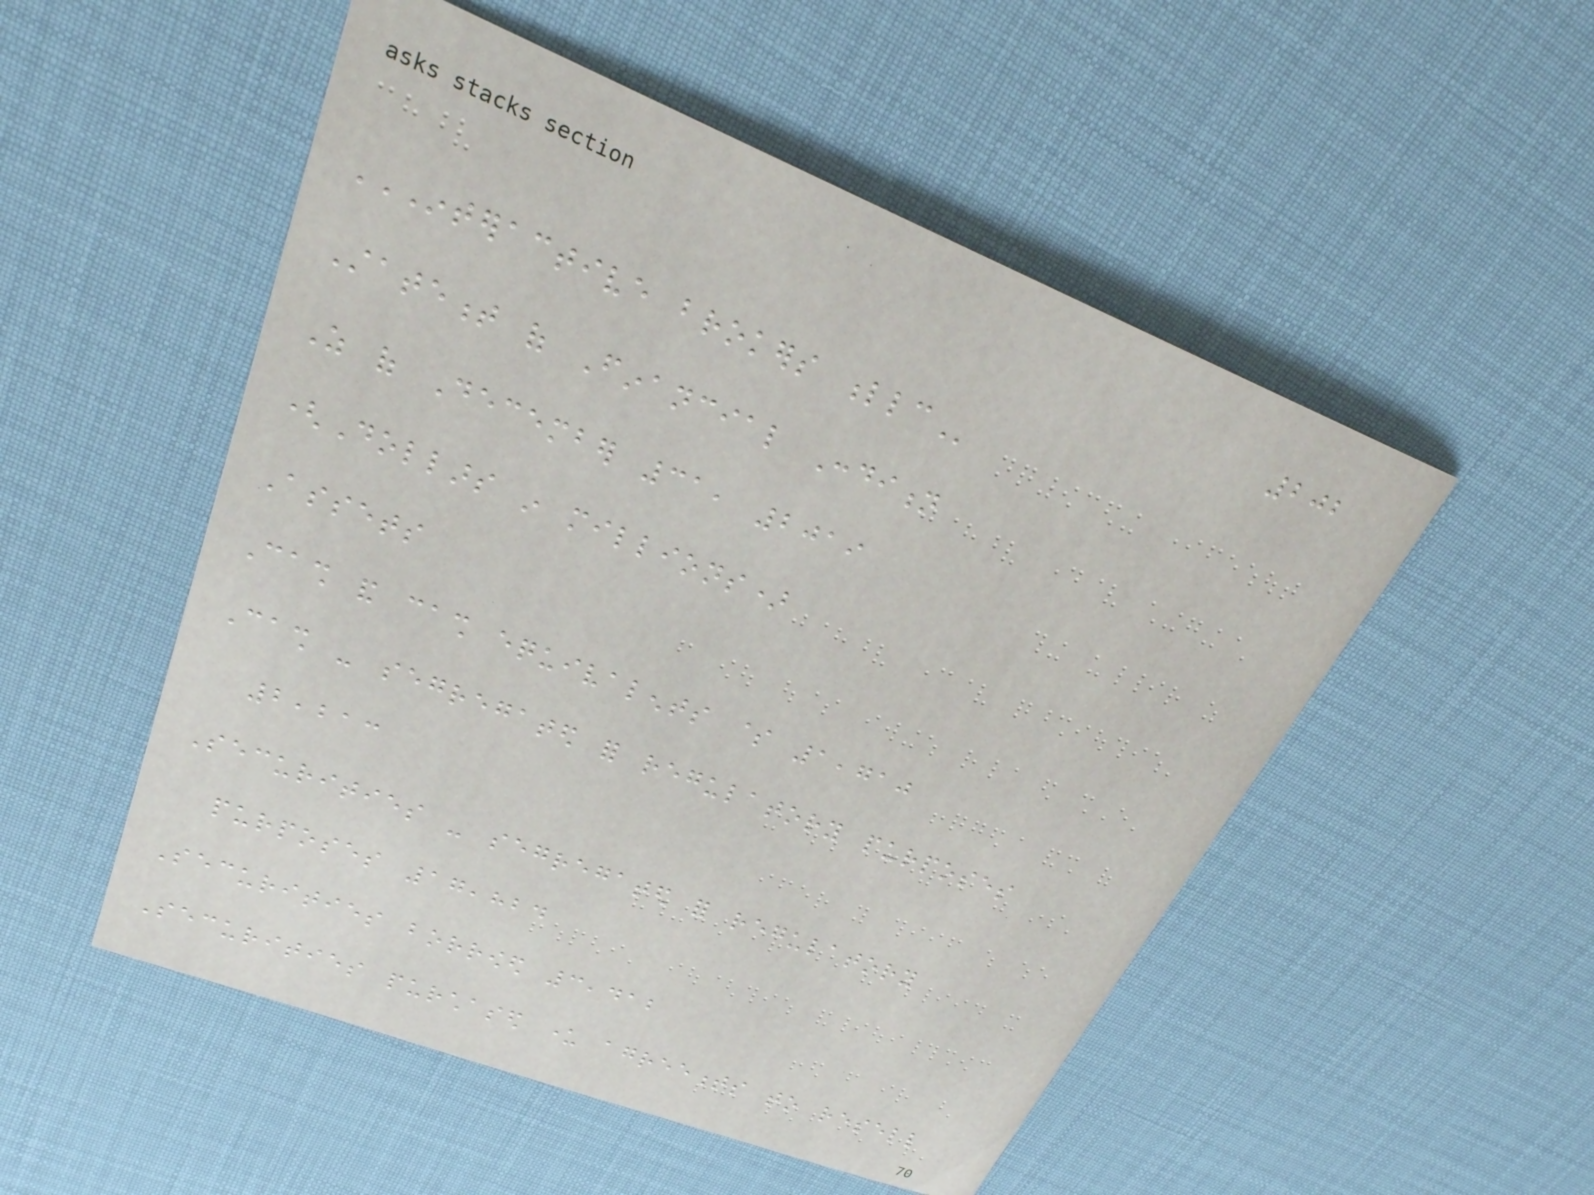202
INTERACTIVE BROKERS LLC
Statement of Financial Condition
As of December 31, 2019
(Dollars in millions)
Assets
Cash and cash equivalents $ 1,710
Cash - segregated for regulatory purposes
2,213
Securities - segregated for regulatory
purposes 17,824
Securities borrowed 3,412
Securities purchased under agreements to resell
